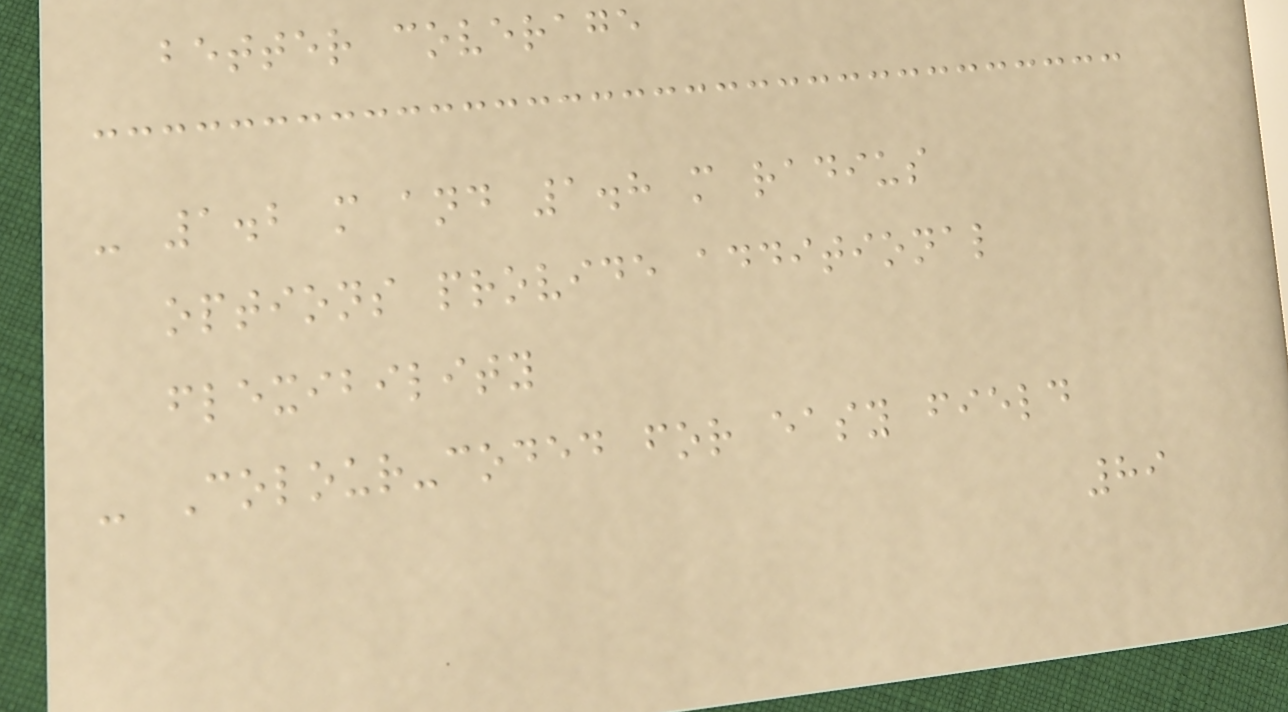better coverage
- 1.2 m and 1.8 m radius
options provide additional
flexibility
- Colour-coded for easy field
89
